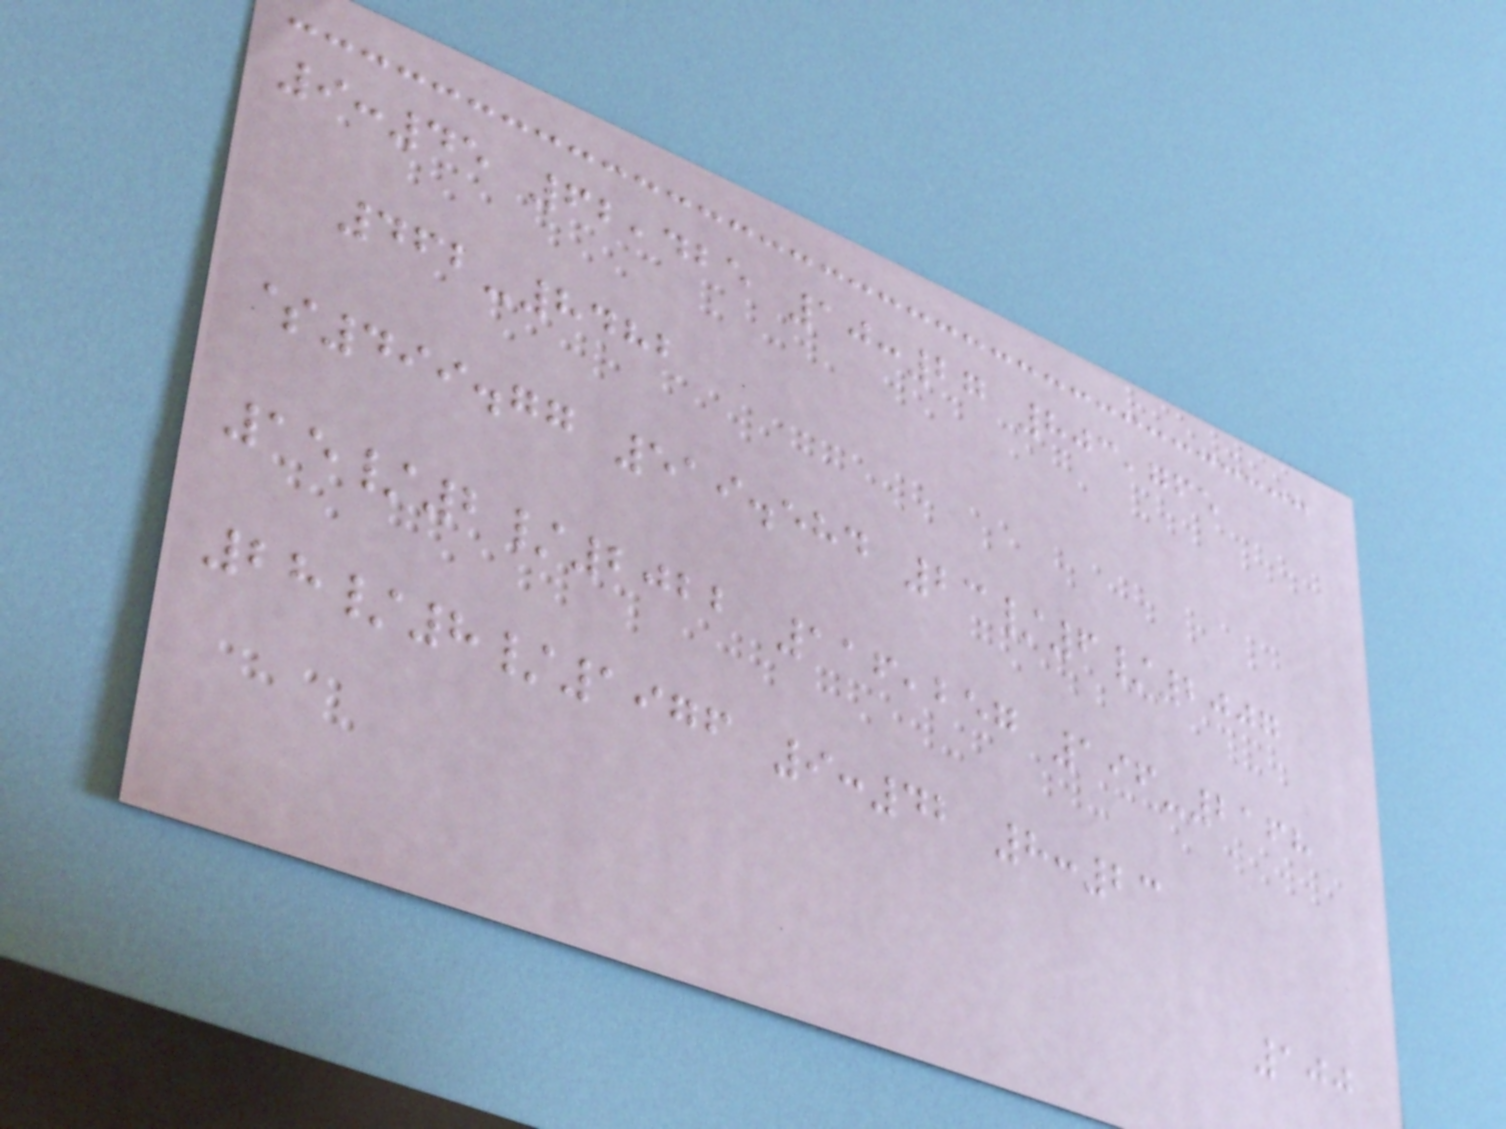9:45 62,425 10:27 803,765
462-8482
$499.77 519.584 23/6/2007
15/2/2022 116,257 196-2168
28/8/1976 9:42 8:23
100
